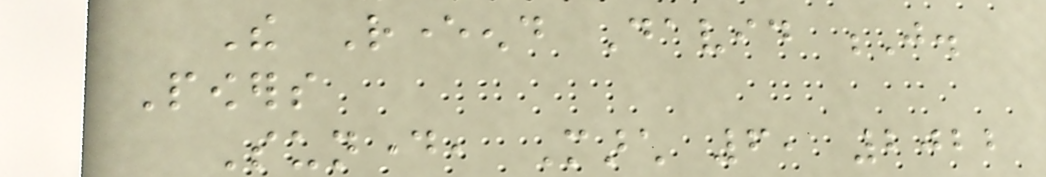The Reverend David J.
Powers
Sunday, March 6, 2022
